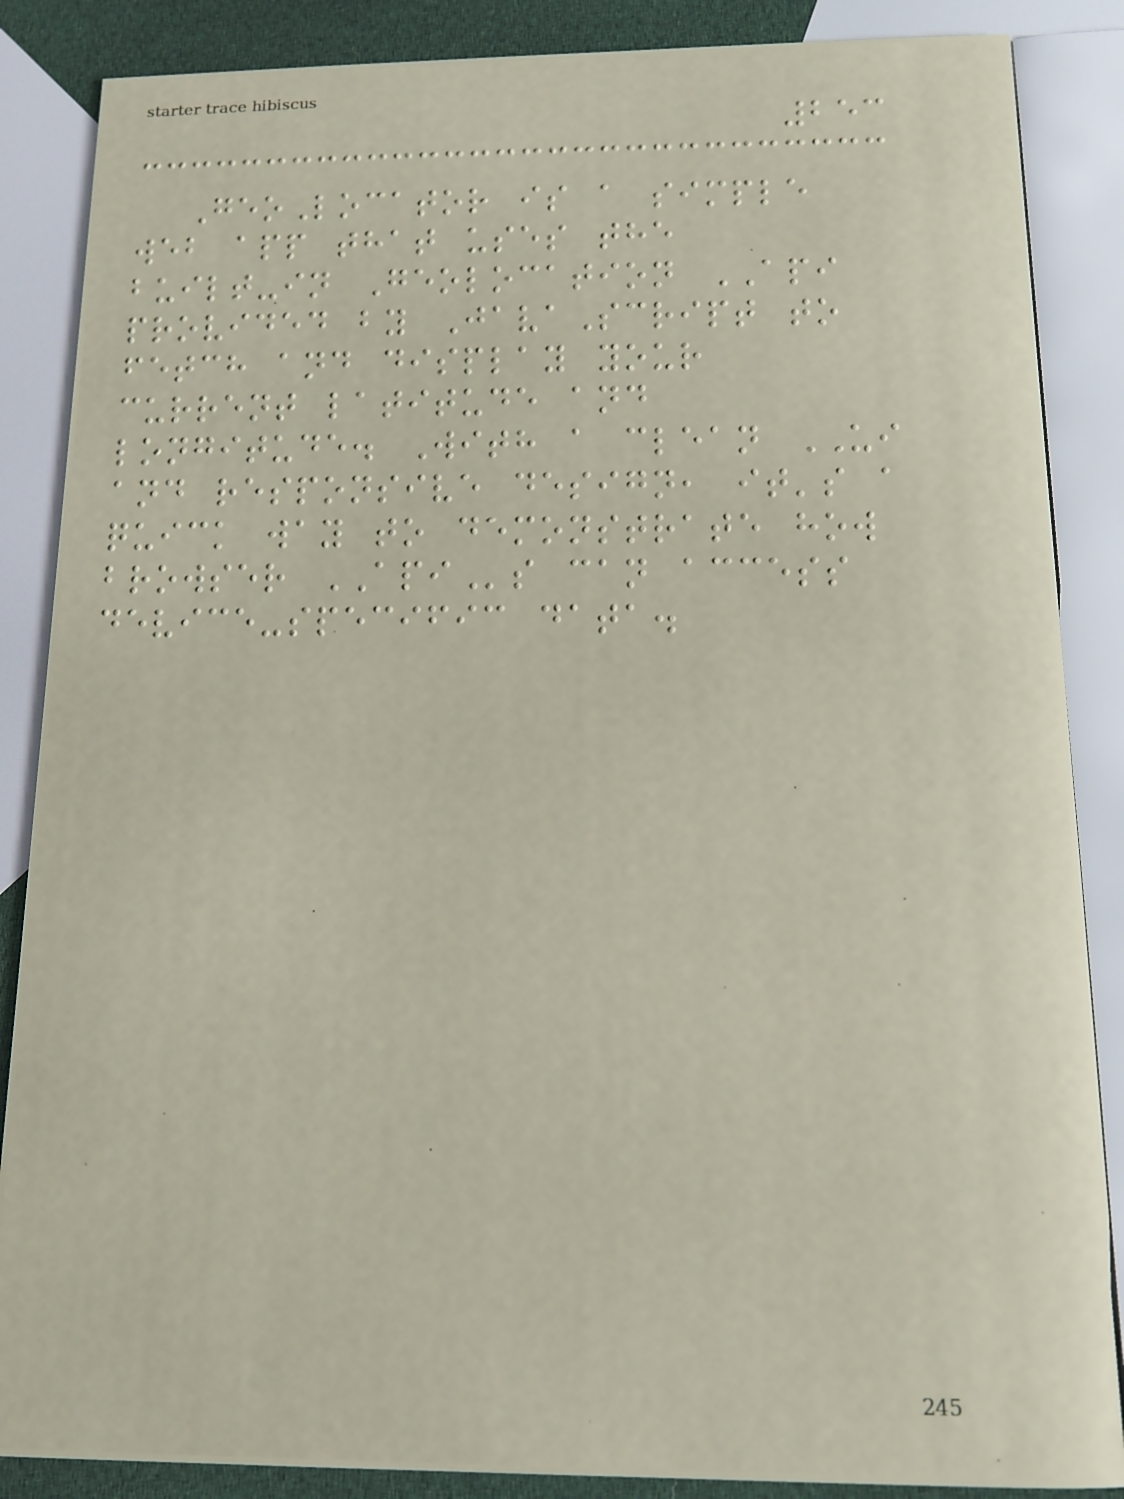253
GeoLocator is a simple
web app that uses the
built-in Geolocation API
provided by JavaScript to
fetch and display your
current latitude and
longitude. With a clean UI
and responsive design, it's a
quick way to demonstrate how
browser APIs can access
device-specific data.
